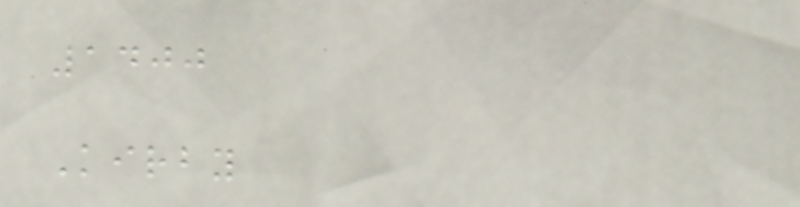1400
Kirby
